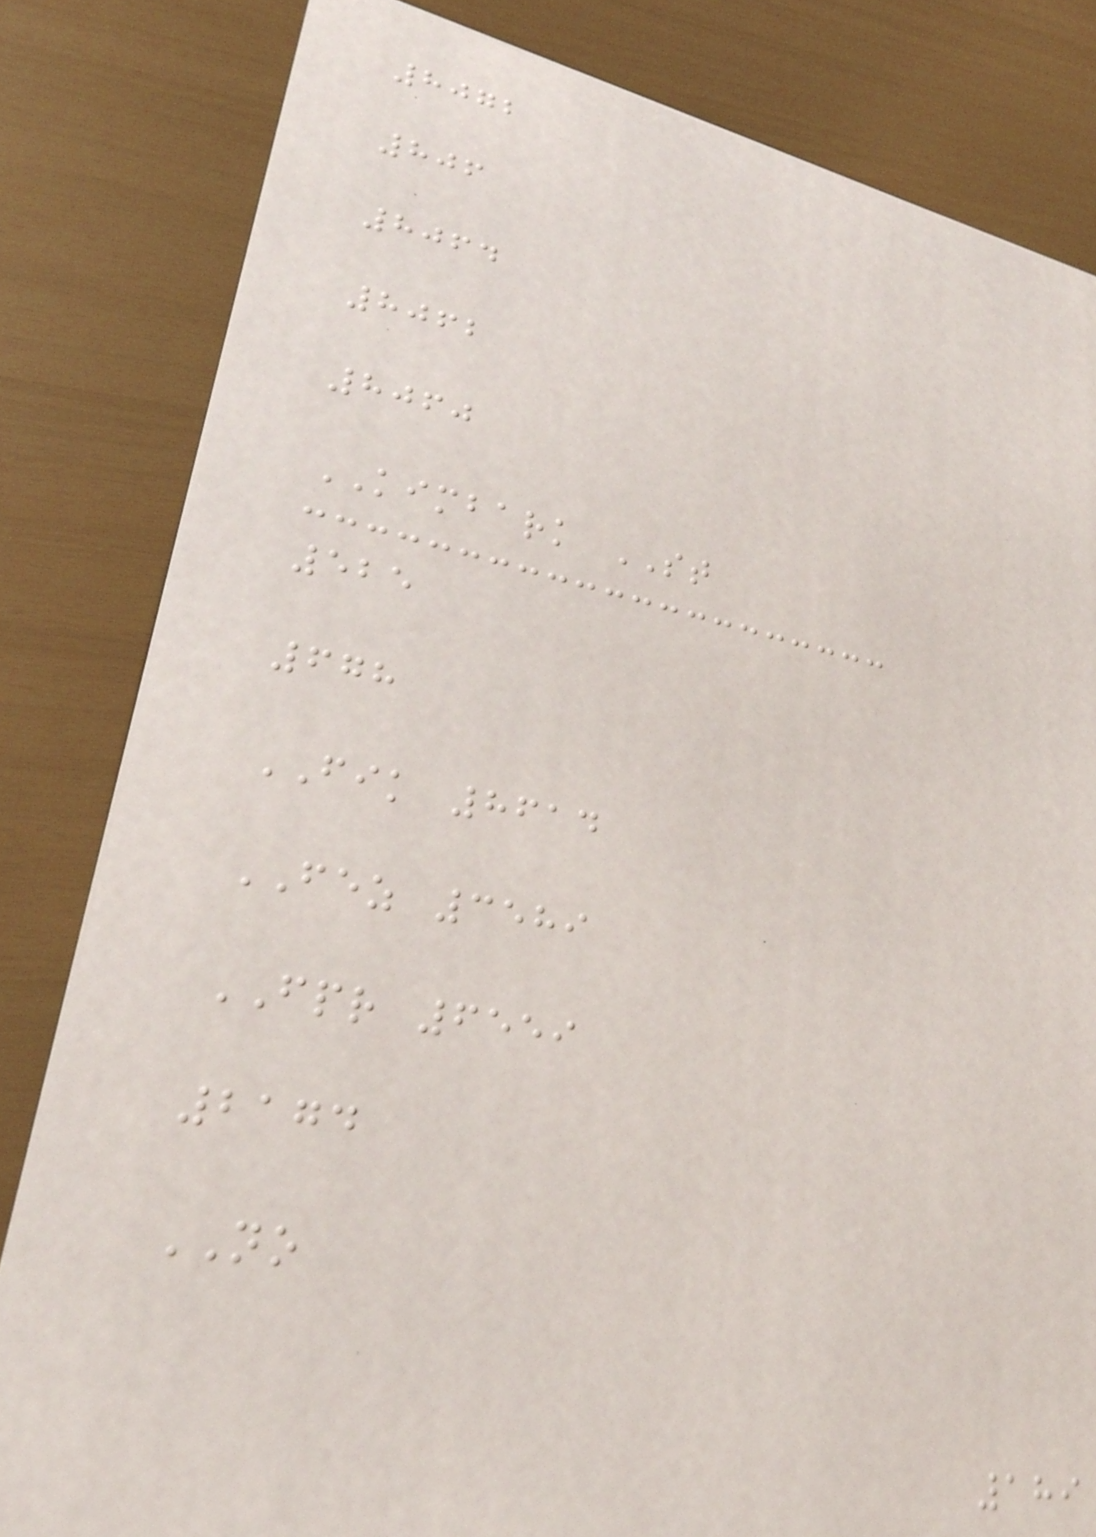8072
806
8064
8062
8060
KIMBARK ST
525
678
FIK 8614
FEZ 3589
FPR 6559
2174
NO
189
